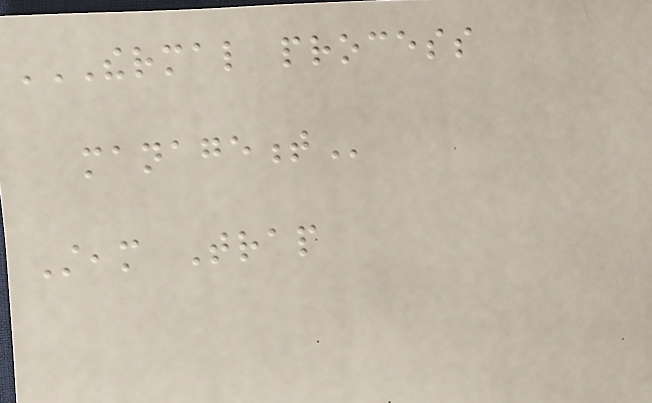THERMAL PROCESS
MANAGEMENT
Steam Trap
